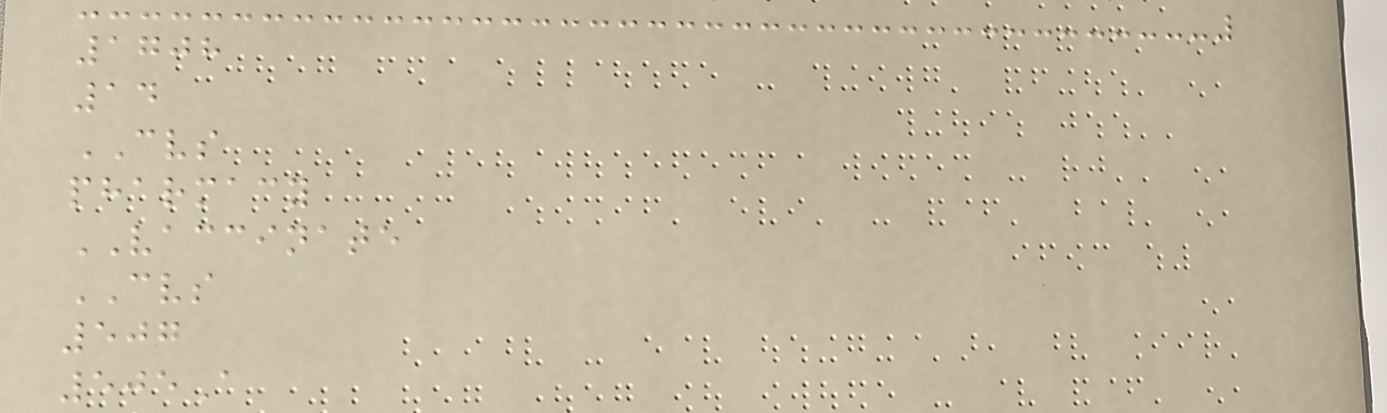1708
14
CVS
pharmacy
VACCINATE
CVS
507
505A
